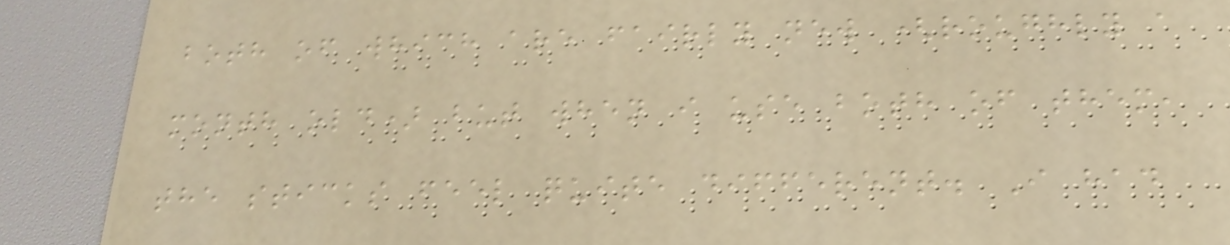both of which are fairly new (roughly a
month old) but when i use both of them,
the sticks feel quite different. I had
